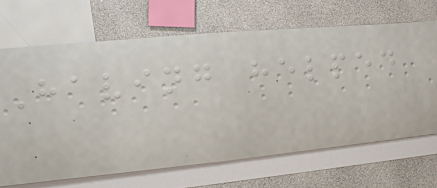Having helped
